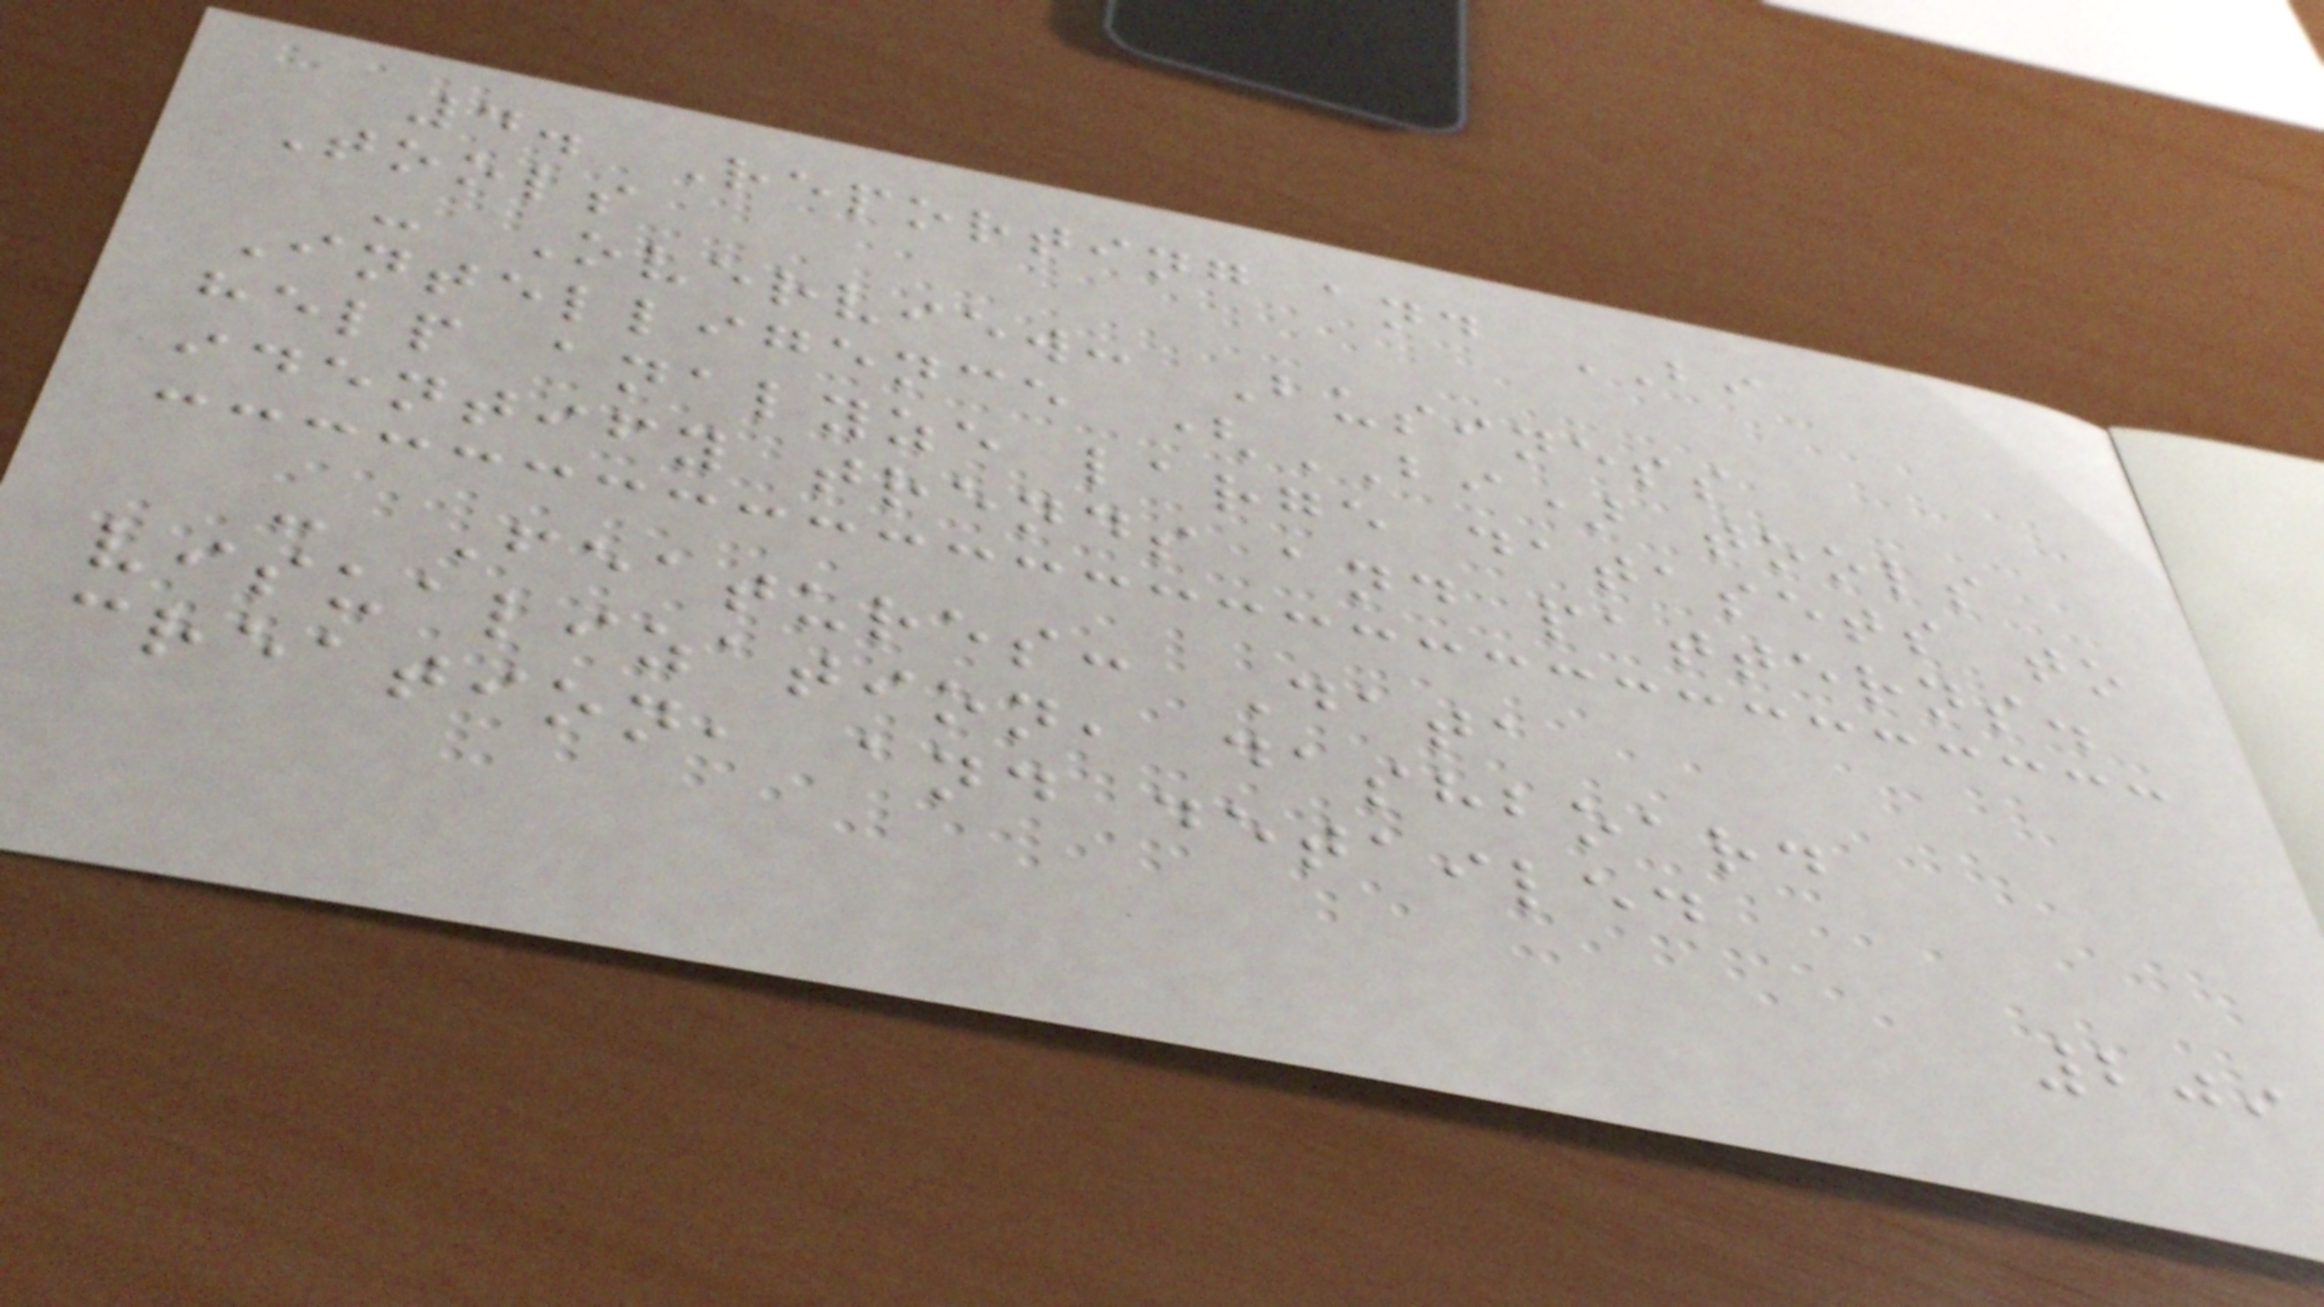4. Reporting and BI
Tools
- Overview: Business
Intelligence (BI) tools
help analyze large datasets to
identify trends and patterns.
- Features: Data
visualization, dashboard
creation, and detailed
209
